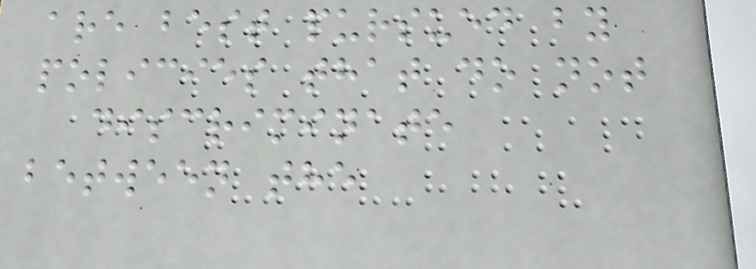are best pursued by
policies that do not
discriminate
between the
